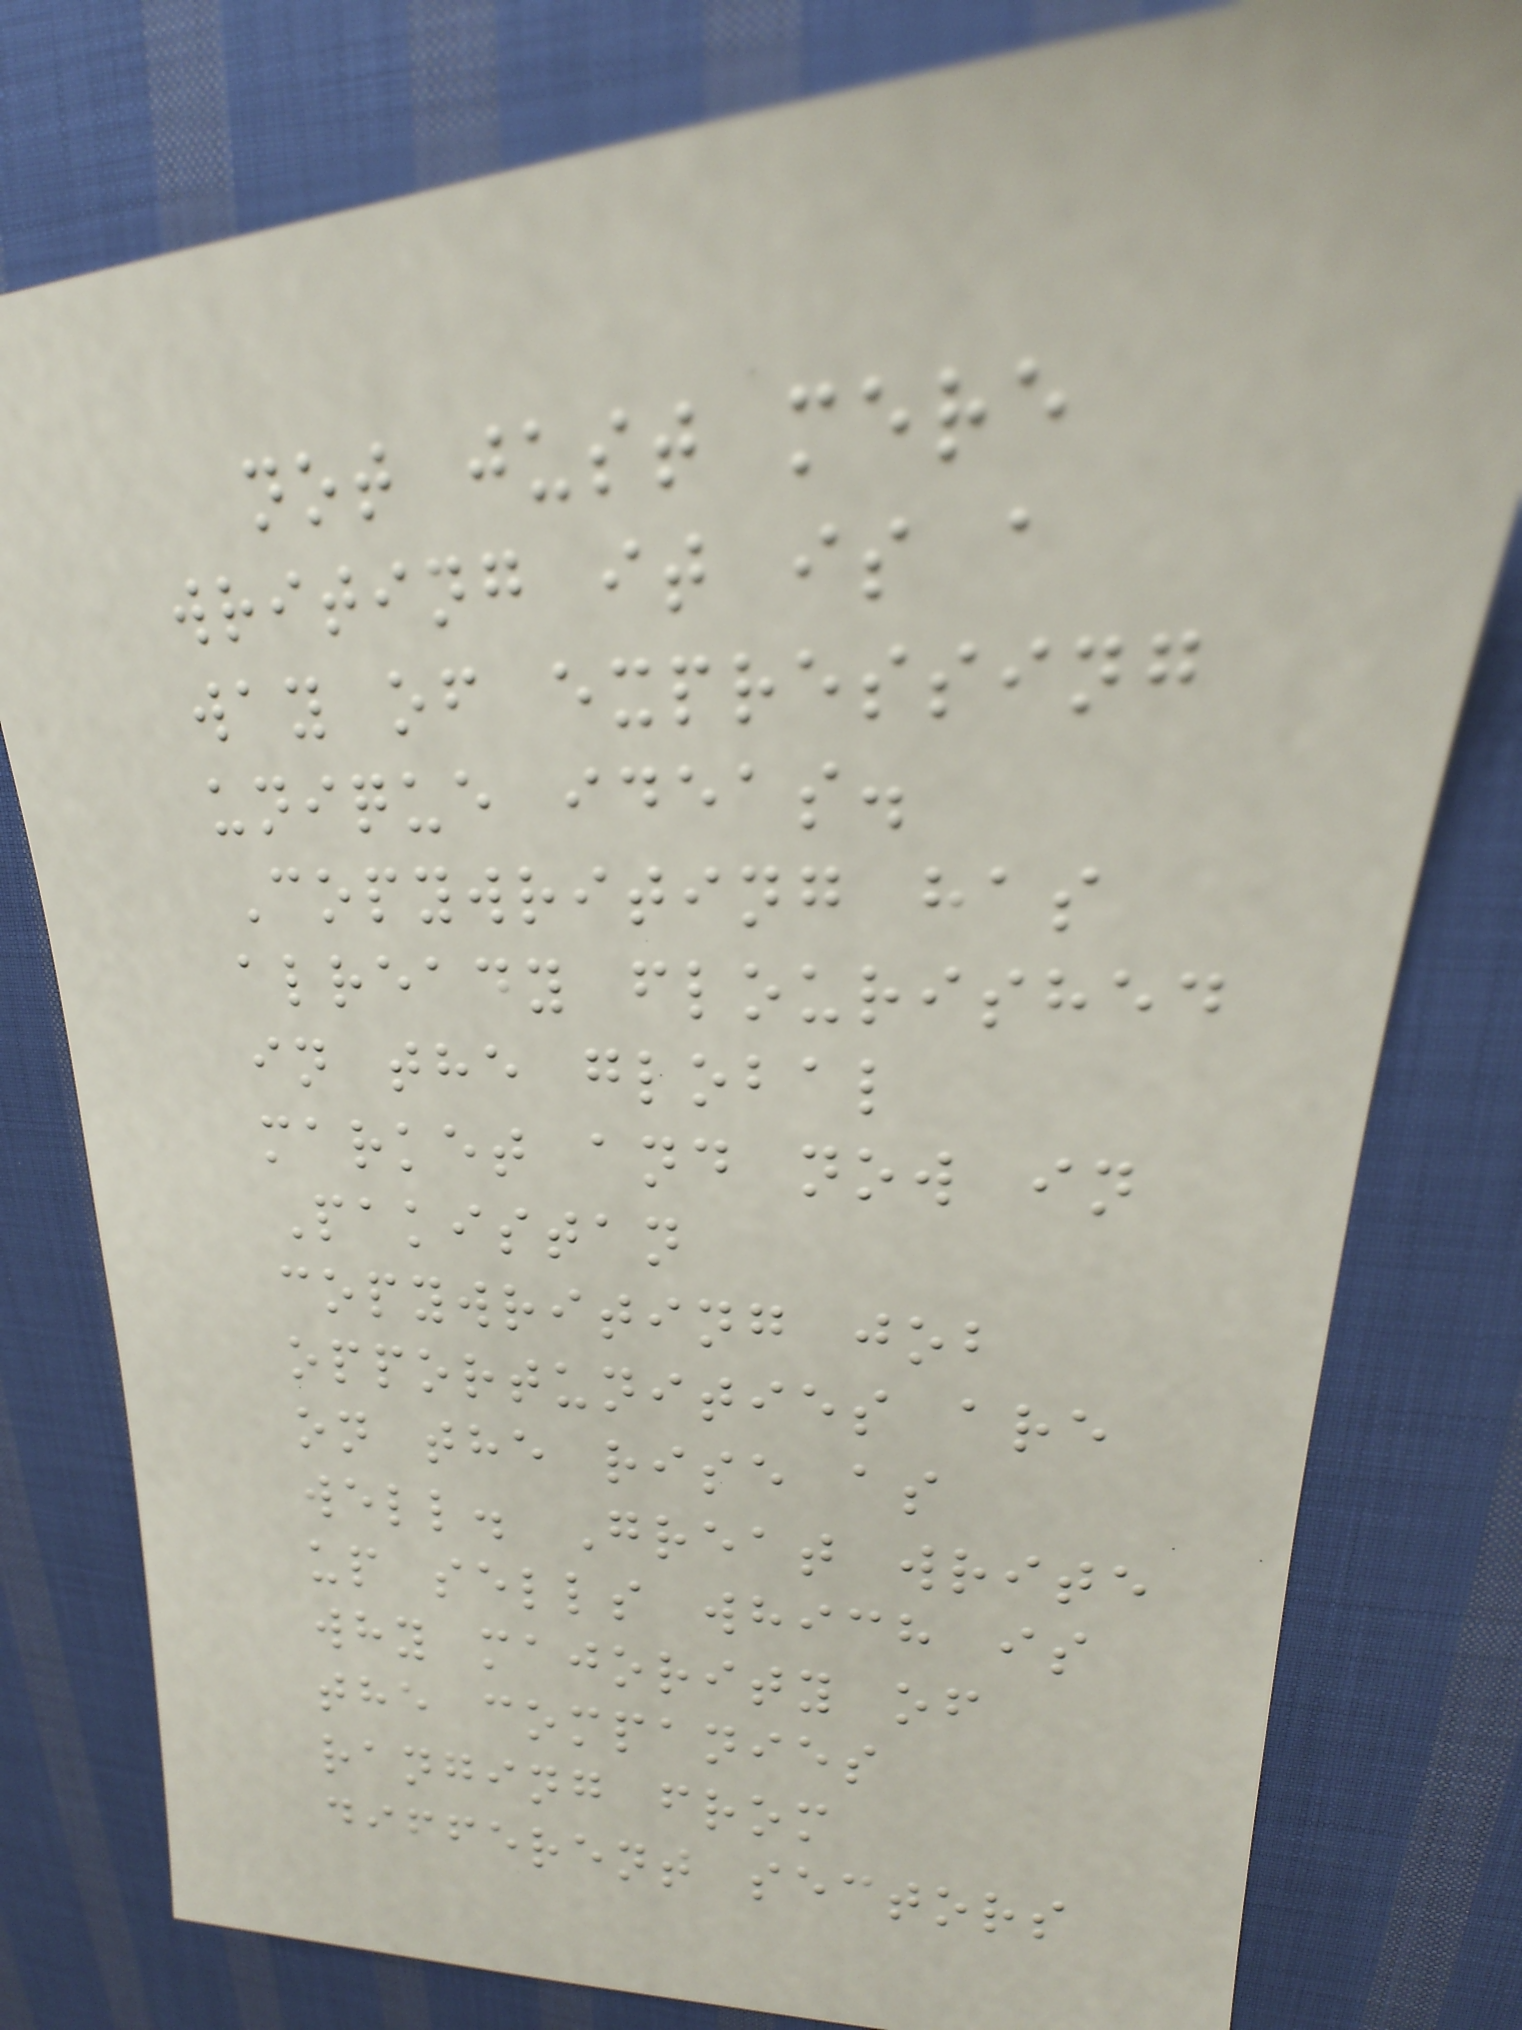not just mere
writing it is a
way of expressing
unique ideas.
Copywriting has
already flourished
in the global
market and now in
Pakistan
copywriting job
opportunities are
on the rise as
well. Great write
up sells which is
why majority of
the companies
ranging from
different sectors
